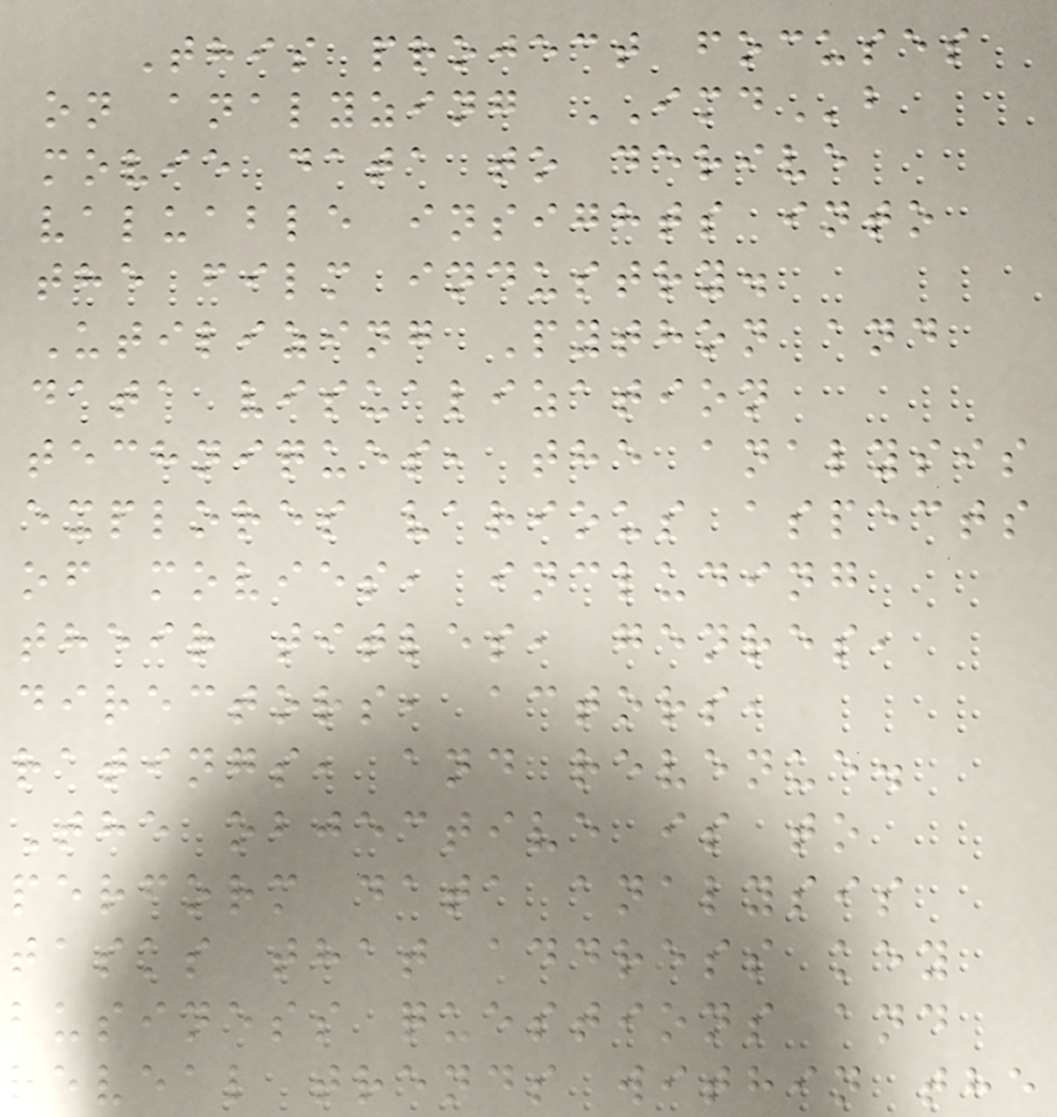This project focuses
on analyzing IMDb
movie data to derive
valuable insights into
the film industry.
Utilizing Python and
data visualization
techniques, the analysis
explores various aspects
of movies, including
their titles, genres,
directors, actors,
ratings, and revenue.
The objective is to
perform data analysis
tasks that address key
business questions and
reveal trends within the
